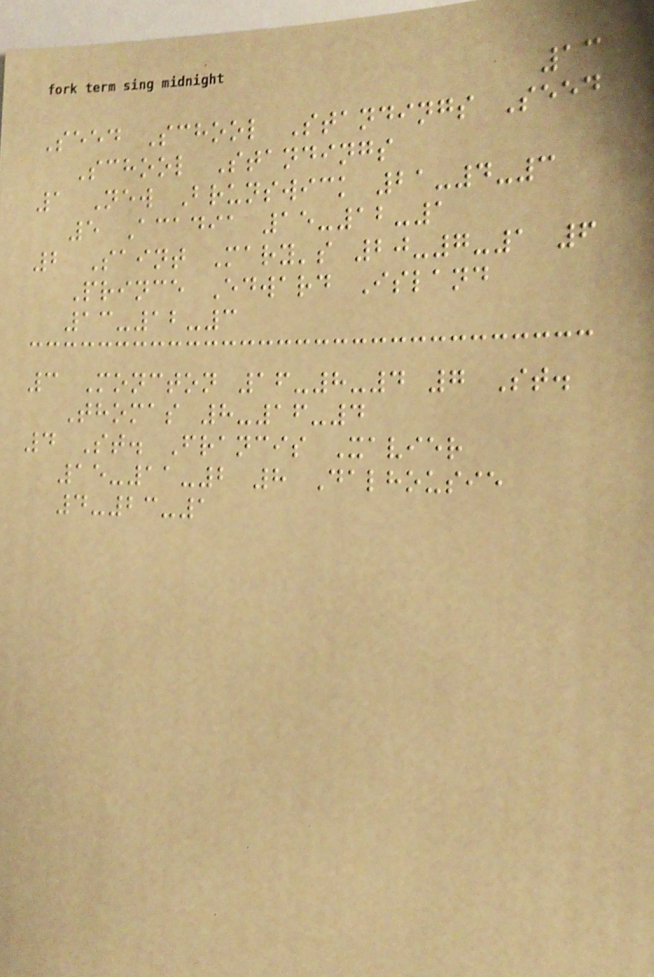13
Seed School Standings Seed
School Standings
1 New Brunswick 21-4-3
5 Acadia 15-12-1
2 Saint Mary's 20-7-1 6
Prince Edward Island
13-12-3
3 Moncton 16-8-4 7 St.
Thomas 8-16-4
4 St. Francis Xavier
15-11-2 8 Dalhousie
4-23-1
